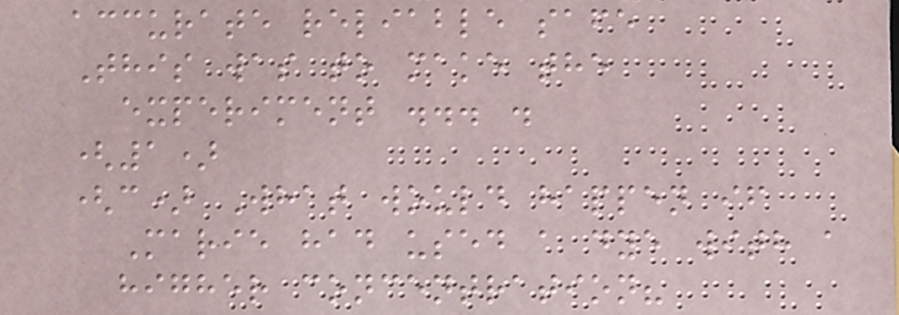accurate reliable safe
This was to make the
experiment ... .
(1)
(c) What would happen if
Marie had used a dye with a
higher concentration?
